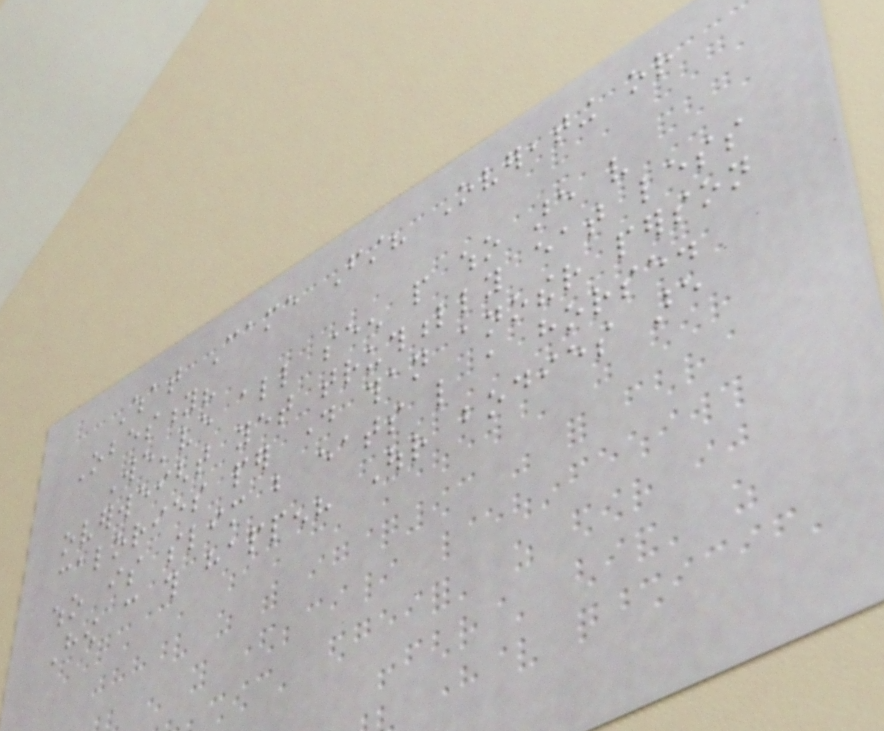What Came First? Overeating or
Obesity?
We've all seen people who are very
overweight yet truthfully eat less
calories per day than another person
who is slim but eats like a horse.
How can this happen? Our bodies are
